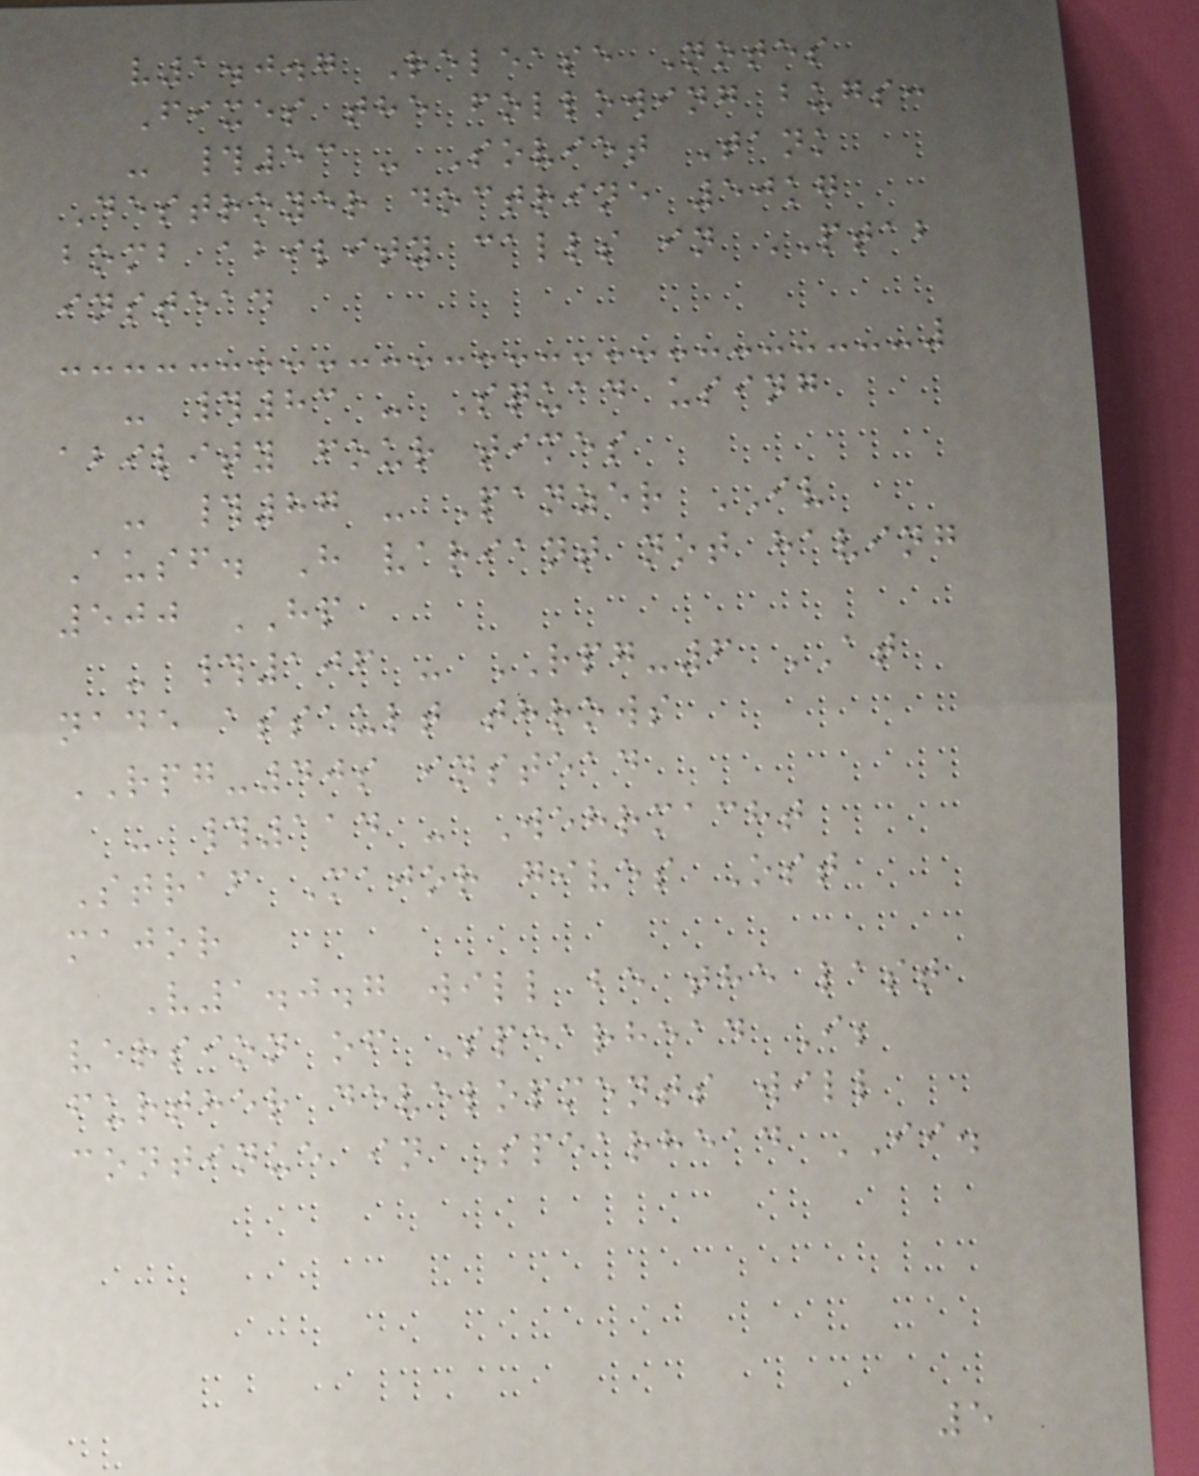v1.0.7 Release Notes
Fixes the following bugs:
- #53 - Soviet Tank
Destroyer doctrine 50kg
bomb ability calls in PTAB
instead
- #83 - Squad using
ability four times
- #87 - Panzer IV
Ausf. H variant not having
500 HP
- #106 - RPG-6 AT
nade assault throws
RPG-40s instead
- #114 - Wehrmacht
Straf Major gives Ost
major
V1.0.7 will be the last
version of Spearhead I;
further developments will
continue in Spearhead II.
5
